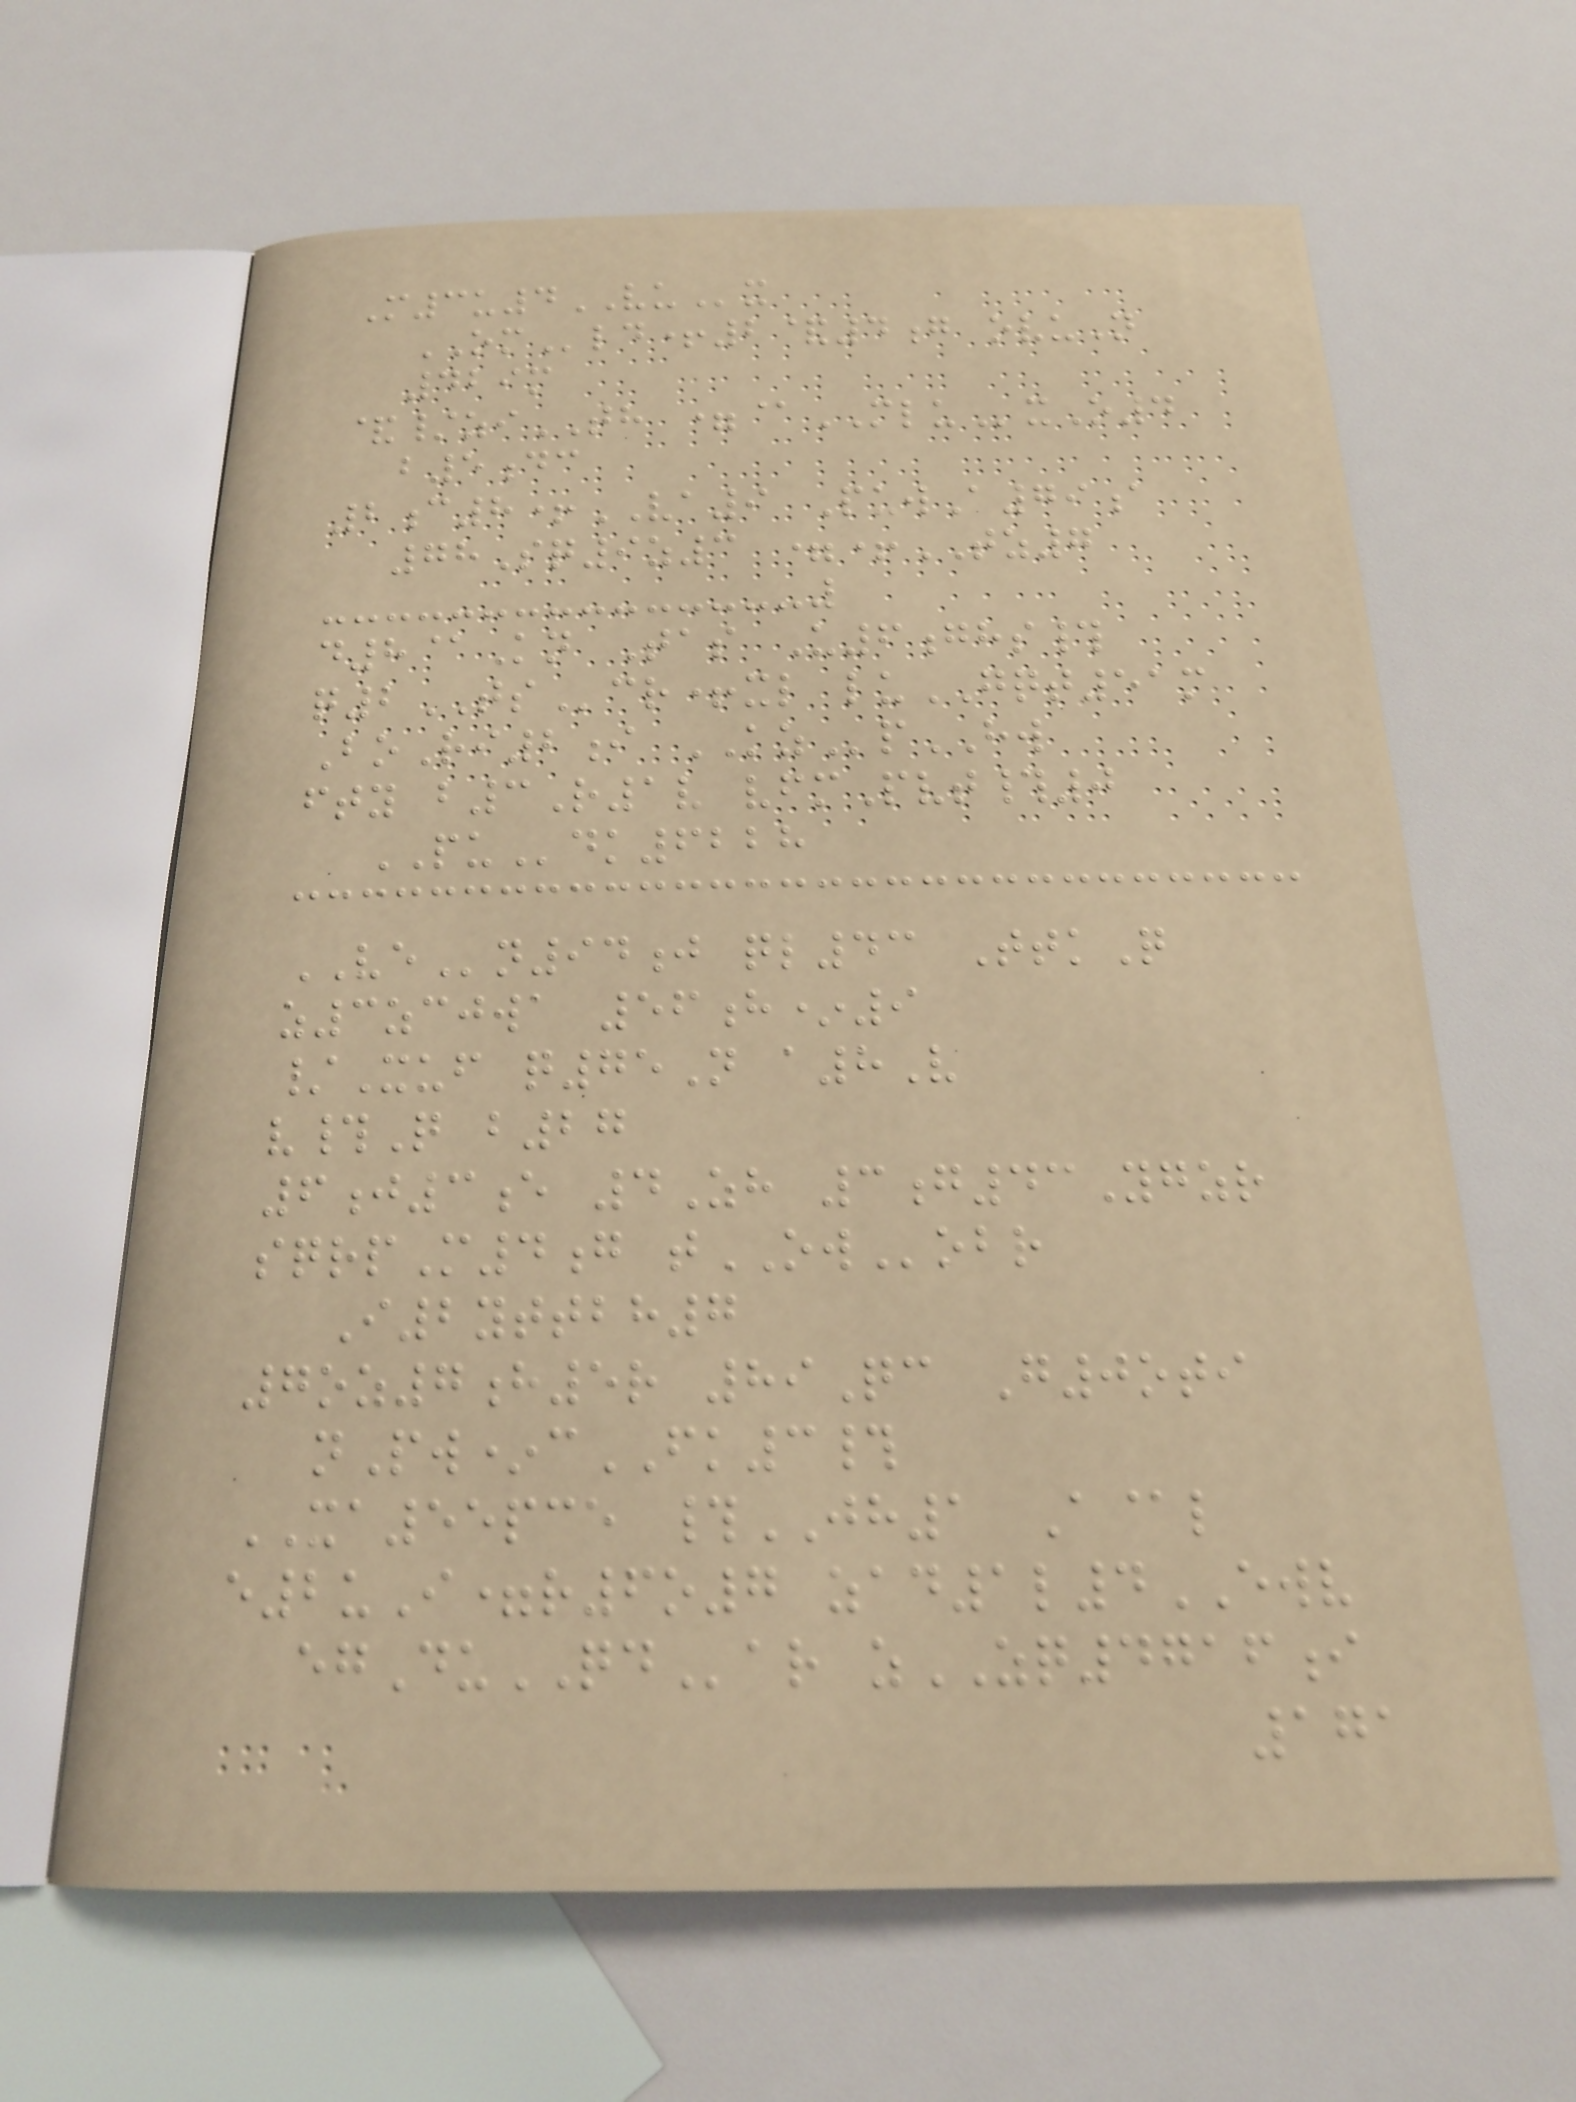M3u4VUx
OMld+2&4g ovuN
429m
&/ziTH =@MLUxO4
b5dc
2c8+VA9 PuwA79a
78Sq9z3 =+TZ7
d8@Kn Tas U6ghs#
q2TScr+xl luGQT51m
BoRi2i KZpHW
fty b3R1v vfmPvt#0
PUdk6228
VEn94j ql43 TtkQ
z3zcjwa 56h*9
/Xuf q75N a8V
v#Q b27
6j3e 4Zh 3g43Ygzr
sqrpM4g tOWobr
I2yttbh7
7oz7h5r 89Qc G0oti
nPw*cFK3#
XA55pce #JH1 A@l
e2uI=r6o7 zad1l4EWV
egDuQDar zZQ4716i
171
